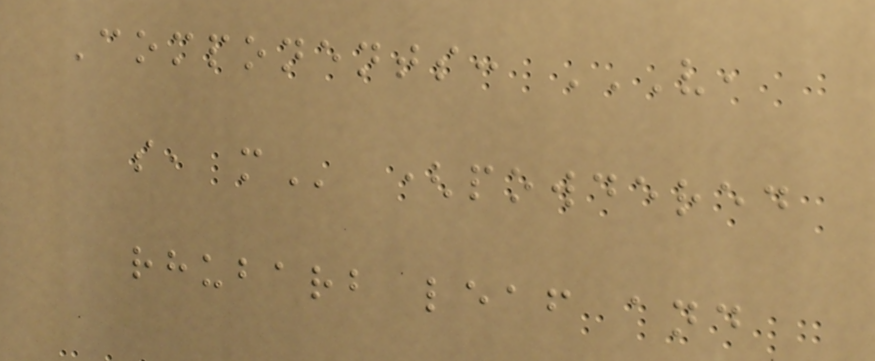Components: V,
S, M (powdered
rhubarb leaf and
